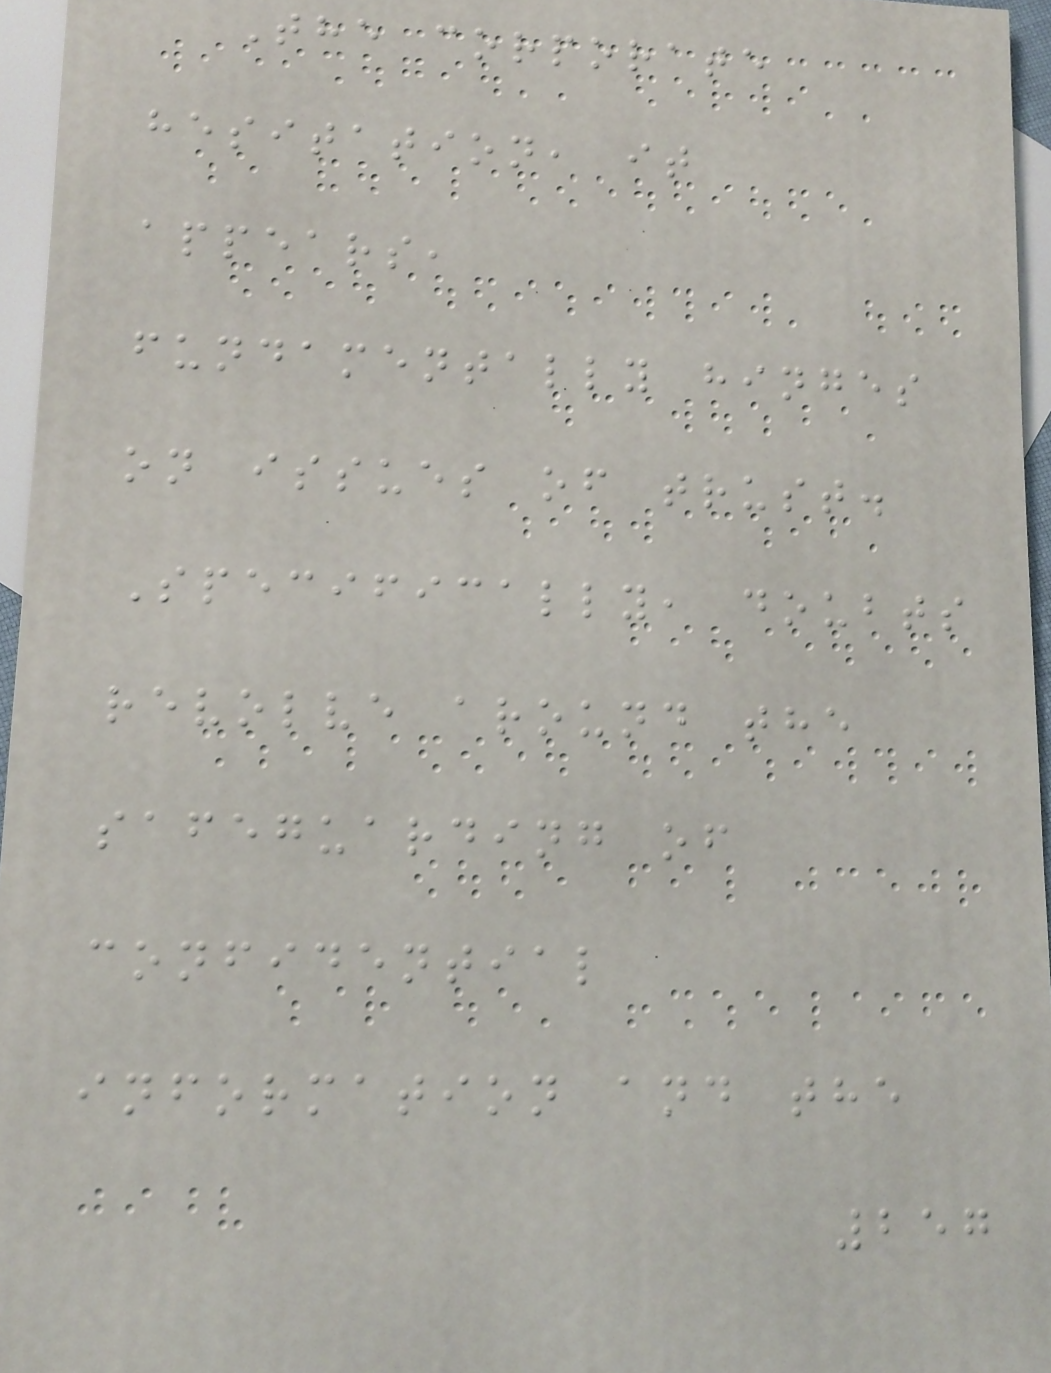The corporate
hesitation, it
appears,
fundamentally hinges
on issues of trust.
Specifically, doubts
revolve around the
safeguarding of
confidential
information and the
257
